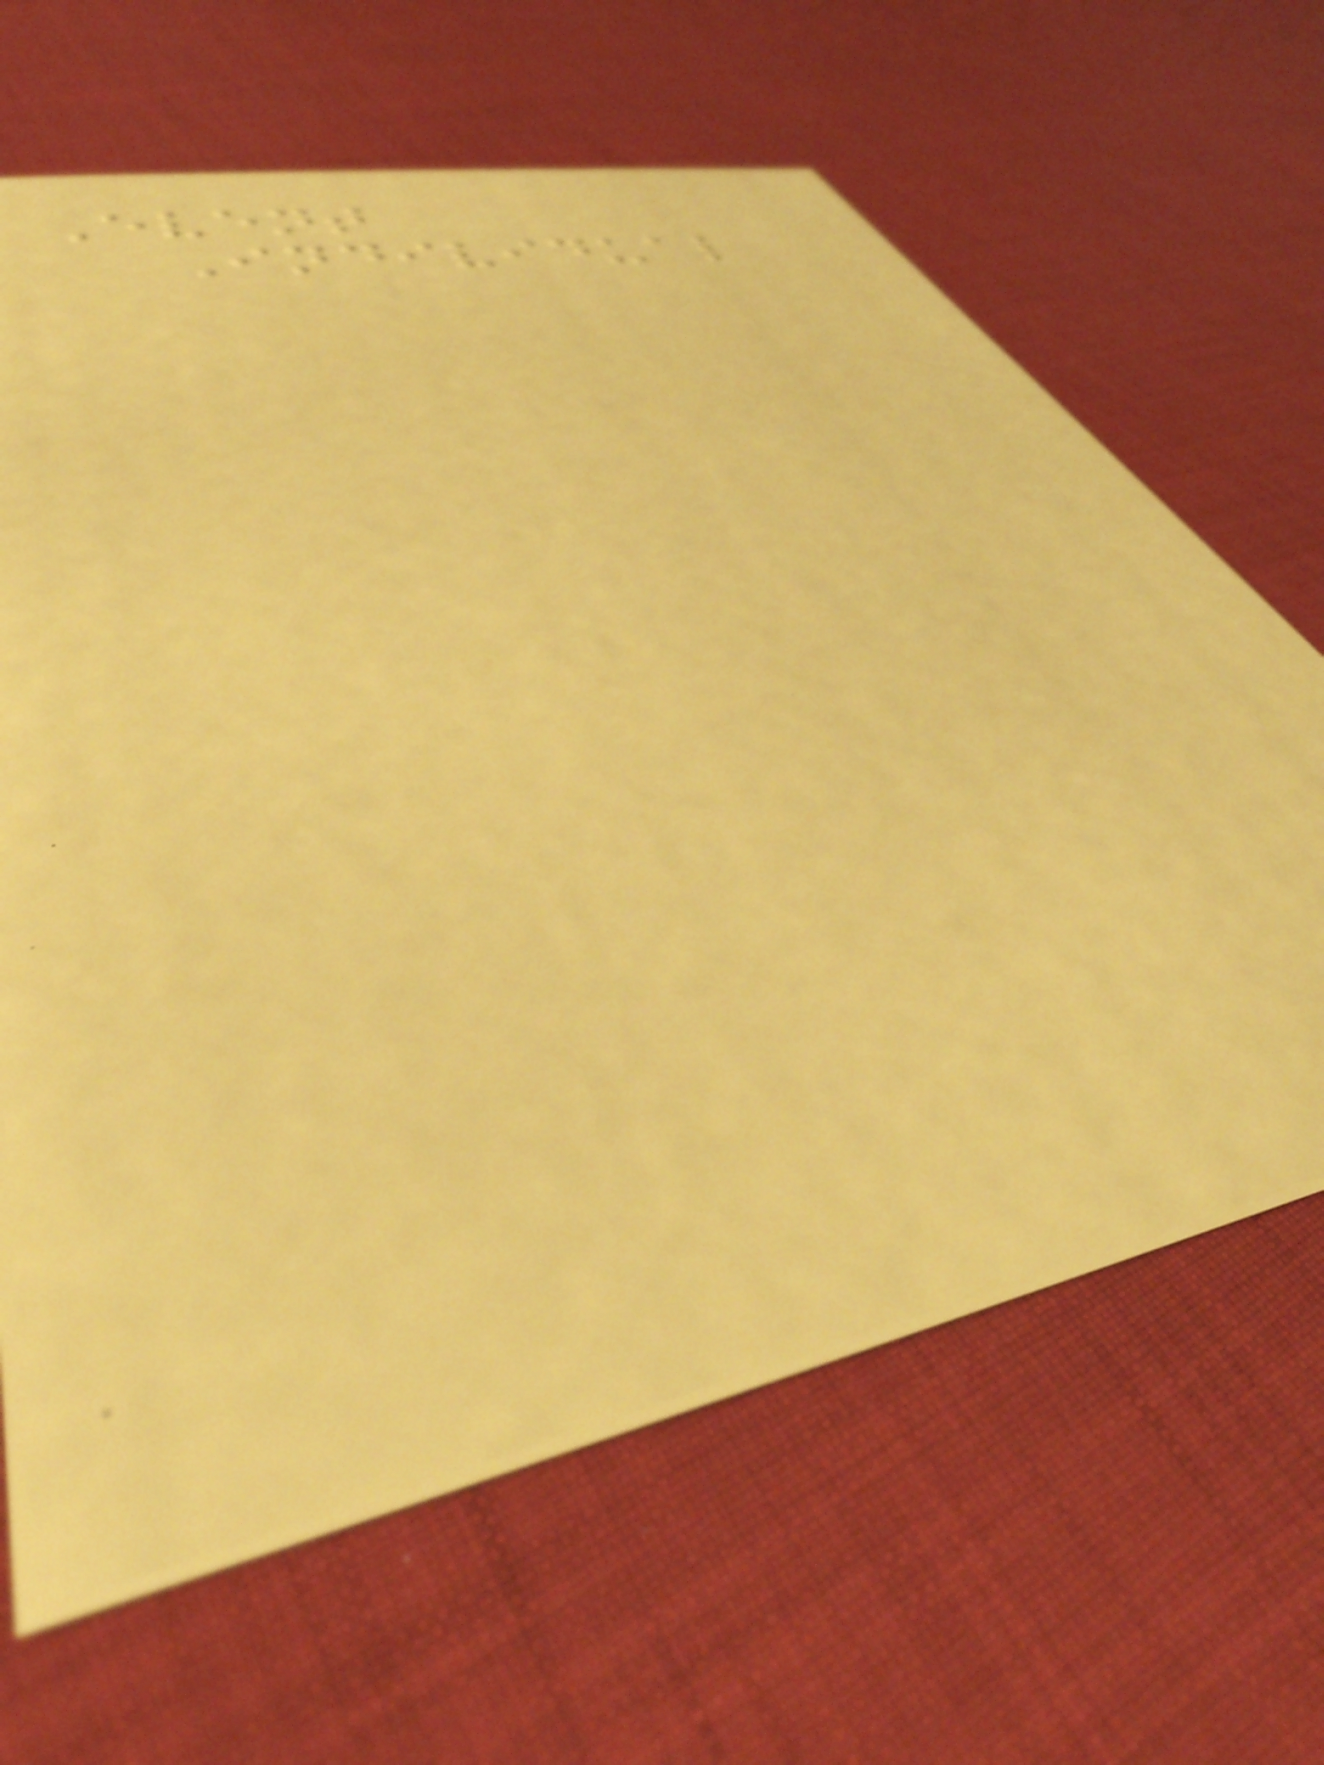Event
Individual
